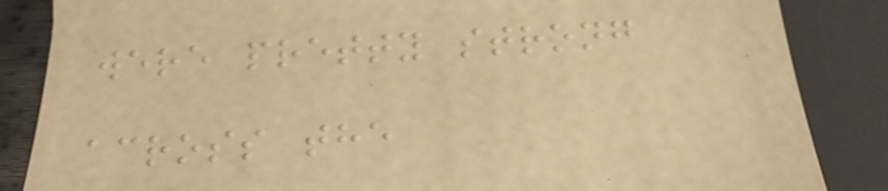were pretty strong
across the
